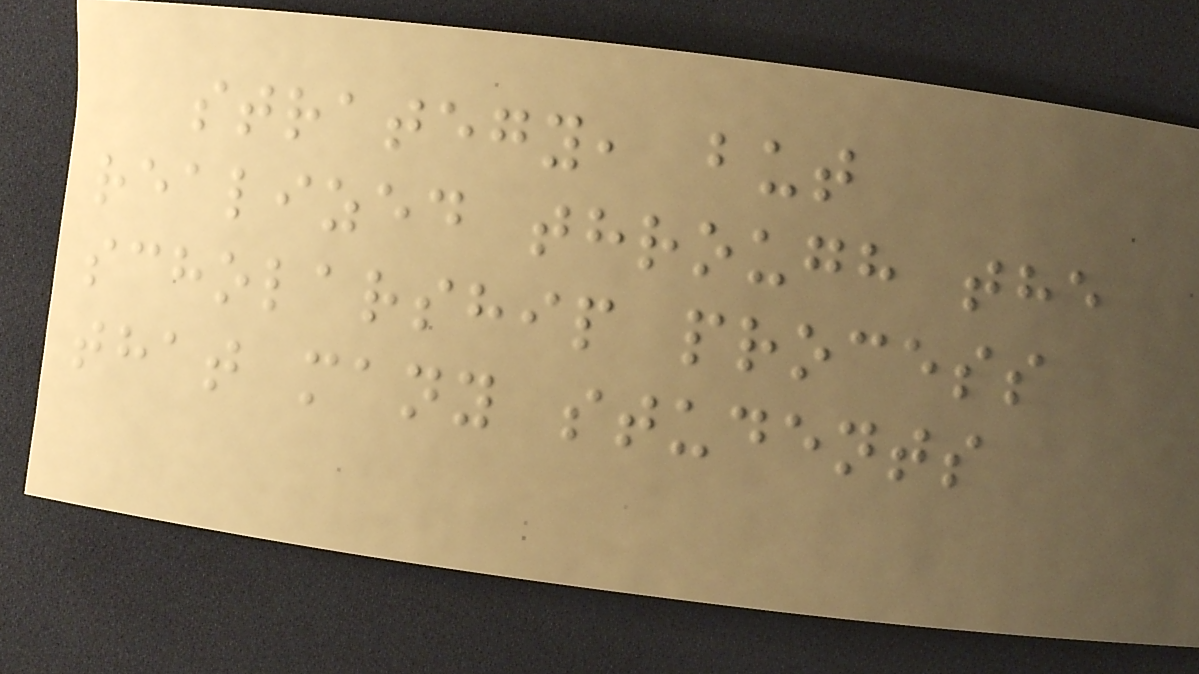strategy, but
realized through the
scholarship process
that many students
